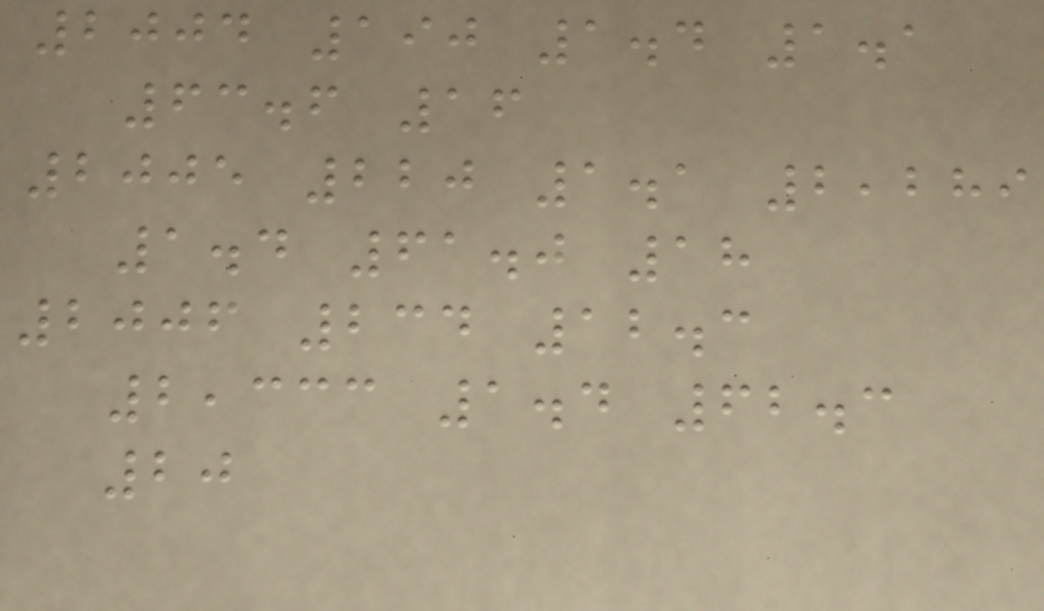2004 190 1.4 1.1
63.6 16
2005 220 1.1 2,289
1.4 61.0 18
2006 234 12.3
2,333 1.4 62.3
20
